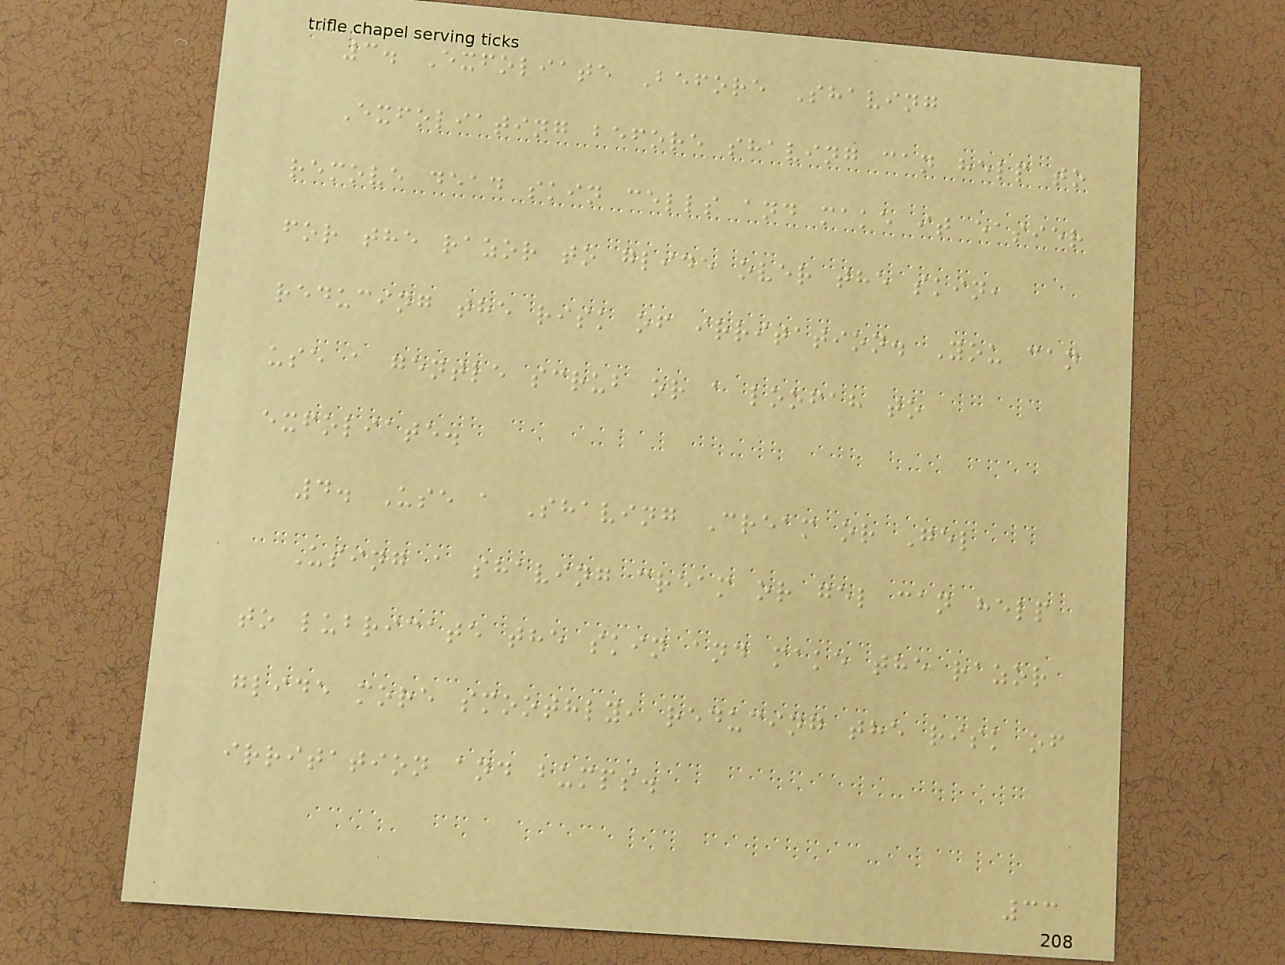3. Exfoliate Before Shaving
Exfoliating before shaving can help to
remove dead skin cells and make it easier
for the razor to glide over the skin,
reducing the risk of irritation. You can
use a gentle scrub or a loofah to
exfoliate.
4. Use a Shaving Cream or Gel
Using a shaving cream or gel can help
to lubricate the skin and make the razor
glide more smoothly, reducing the risk of
irritation and bumps.
33
